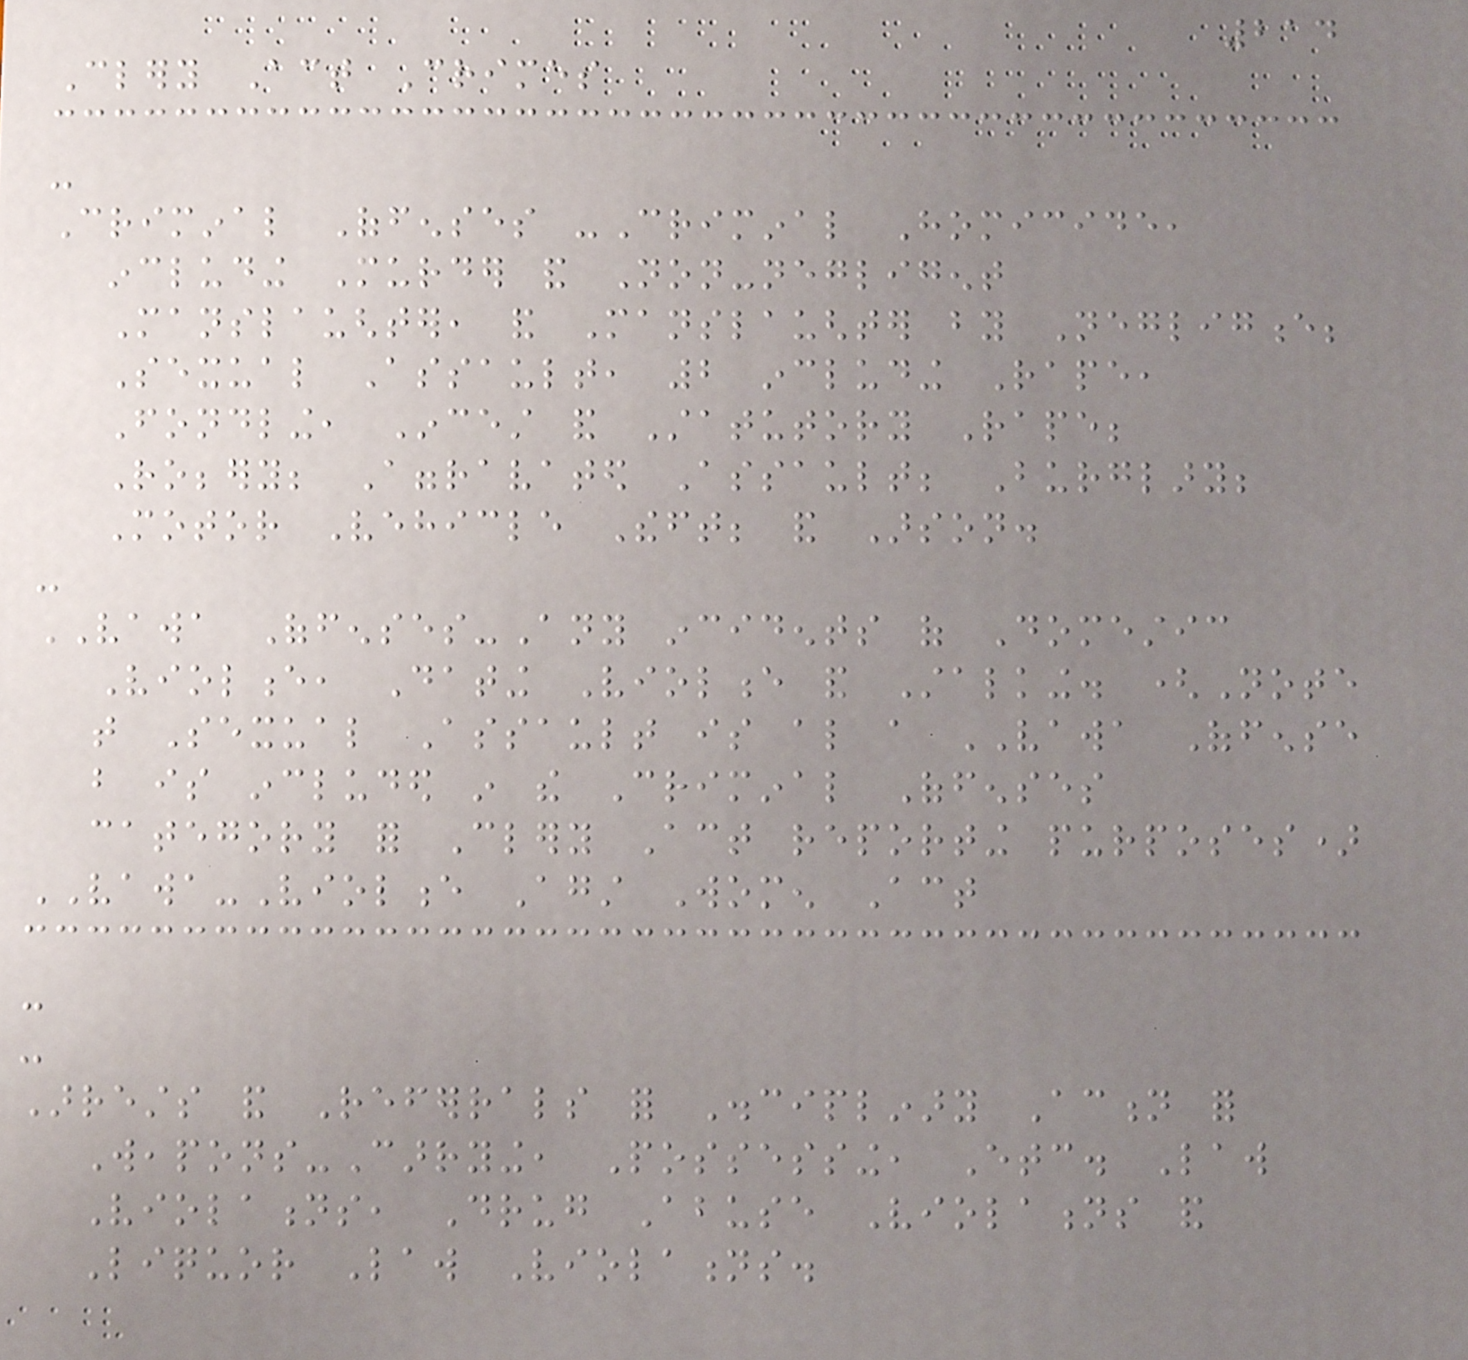214
Clery Act Crimes
-
Criminal Offenses -Criminal Homicide,
including Murder and Non-negligent
Manslaughter, and Manslaughter by Negligence;
Sexual Assault, 2 including Rape,
Fondling, Incest and Statutory Rape;
Robbery; Aggravated Assault; Burglary;
Motor Vehicle Theft; and Arson.
-
VAWA Offenses-Any incidents of Domestic
Violence, Dating Violence and Stalking. (Note
that Sexual Assault is also a VAWA Offense
but is included in the Criminal Offenses
category for Clery Act reporting purposes)
VAWA-Violence Against Women Act
-
-
Arrests and Referrals for Disciplinary Action for
Weapons-Carrying, Possessing, Etc. Law
Violations, Drug Abuse Violations and
Liquor Law Violations.
